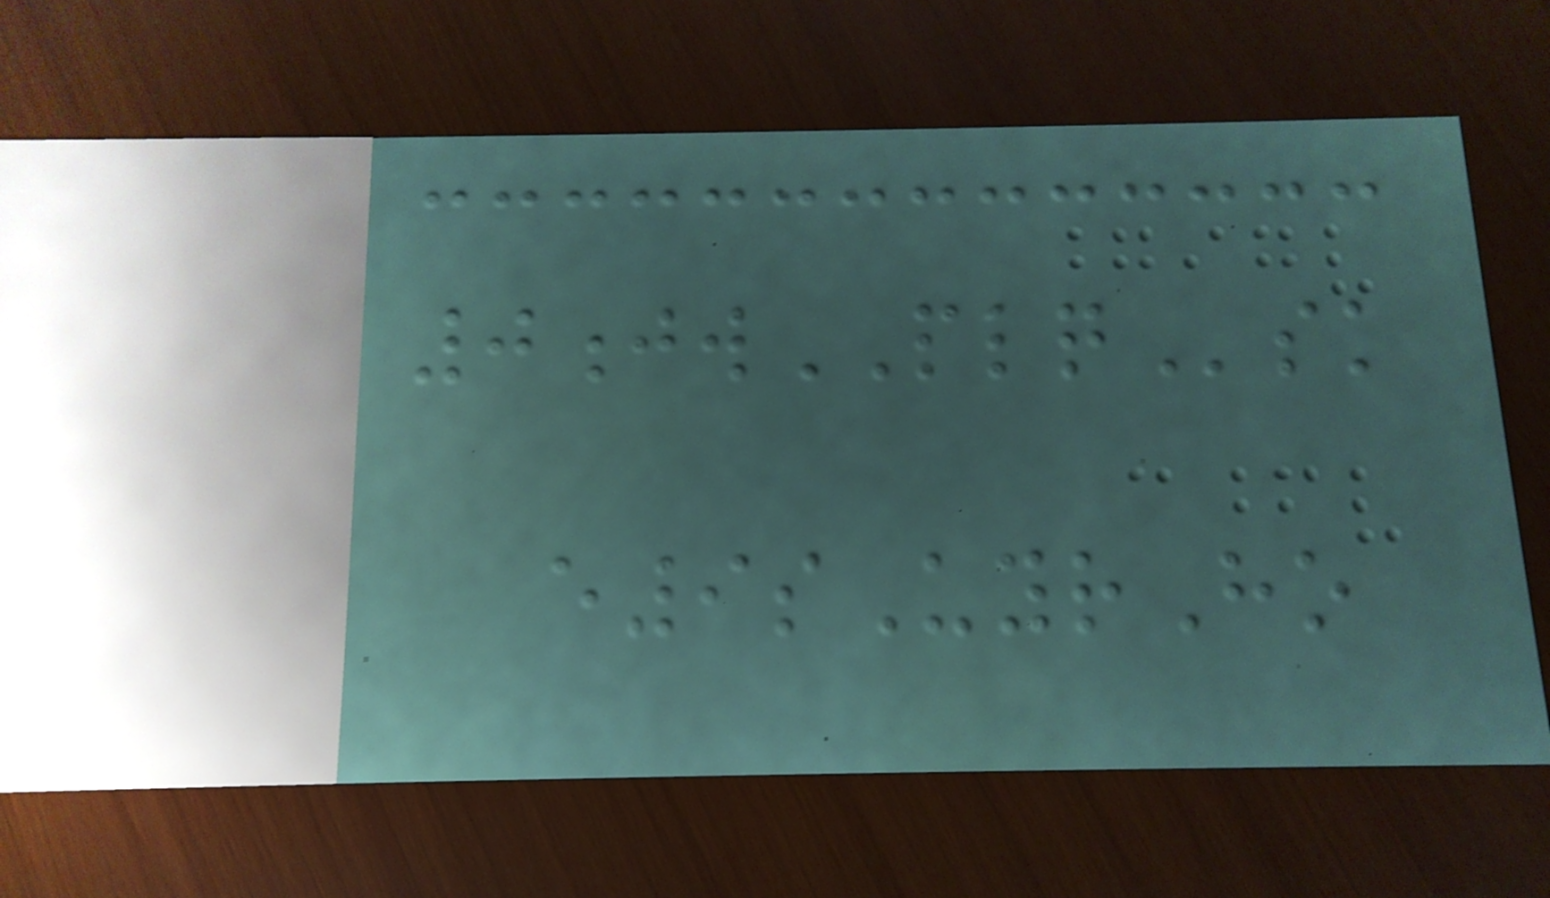0jwPLQsk
e9sUyrHo
